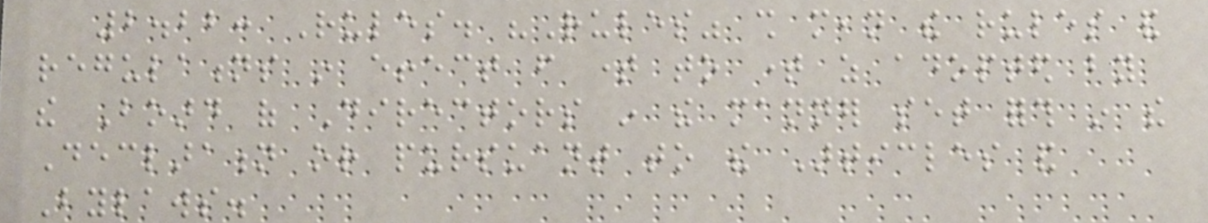2.22: Rules. "Rules" shall mean the rules and
regulations in effect from time to time as adopted by
the Board of Directors in the manner set forth in the
Declaration or pursuant to the Articles and
Bylaws.
